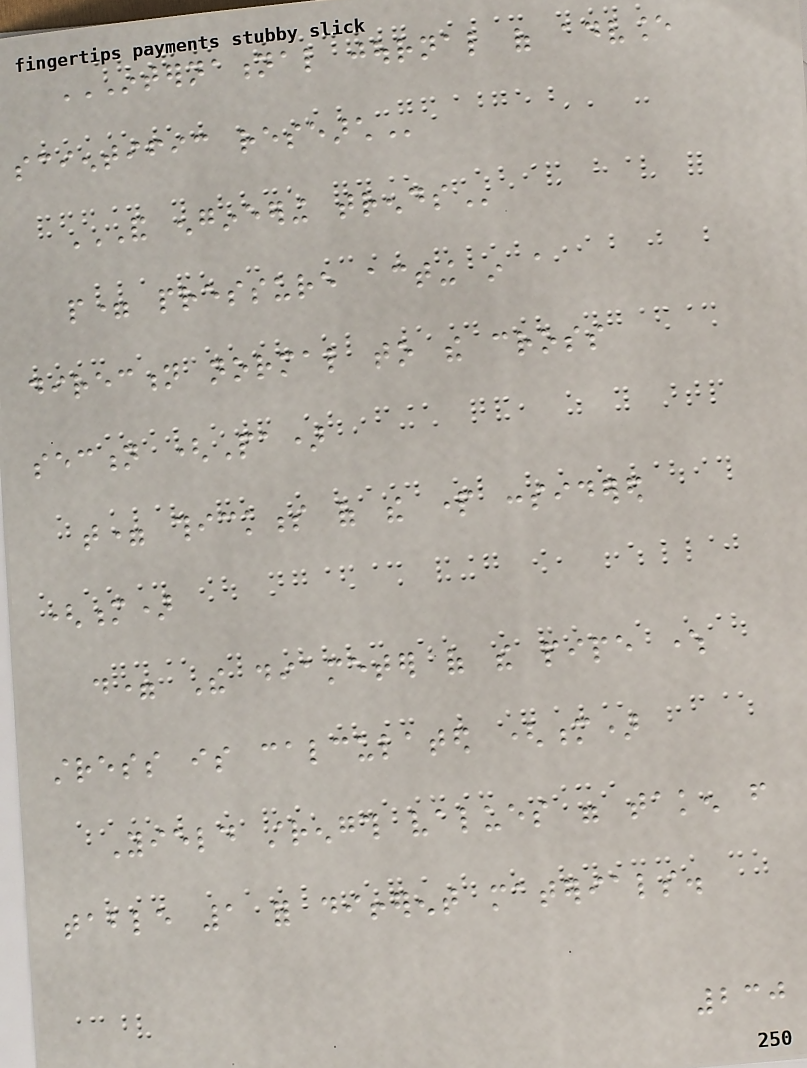INTERNATIONAL JOURNAL OF ADVANCE
SCIENTIFIC RESEARCH
AND ENGINEERING TRENDS
p= pressure acting in a
direction normal to the cross
section (Pa)
t= thickness of the part considered
(m)
d= The diameter of the pipe where
stress is calculated (m)
Yield strength values were taken from
table 1 for different materials.
230
